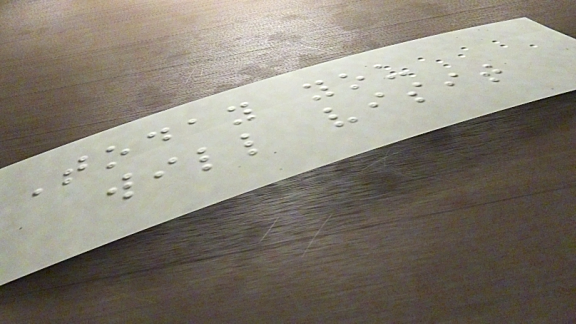Today you
will visit
